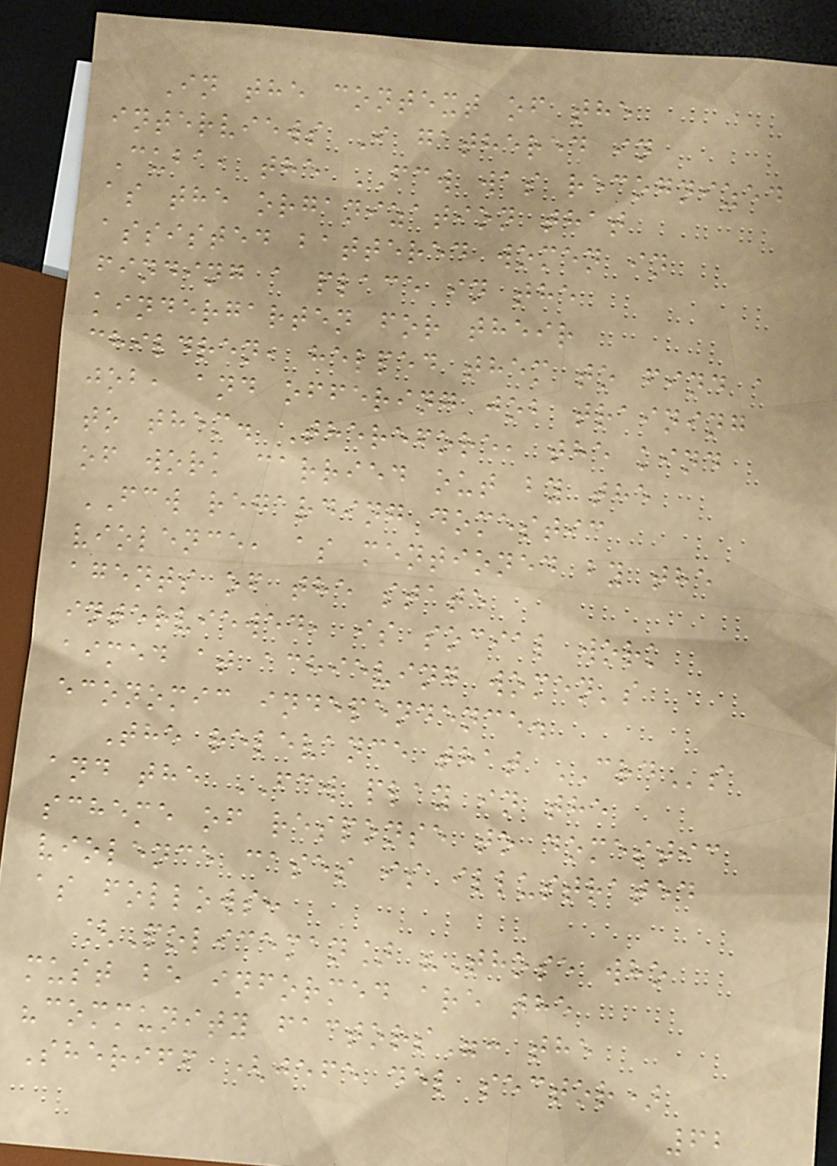In the context of the
interviews I gathered in
Cuba, the FCW was recognized
as the organization that
assisted battered women in
finding a place in the
kindergarten for their
children, helped them to find a
job, and offering job training
to them. Therefore, the kind
of work carried out by the
FCW regarding domestic
violence, as mentioned by the
agents of the state
interviewed, is social work
aimed at achieving women's
economic independence.
The relevance that CRDs
and the FCW play in the
scheme of response to domestic
violence cases is illustrated
as follows:
[Policeman] "Those who
must be informed are the
"community factors": the
Sheriff (jefe del sector)
62
